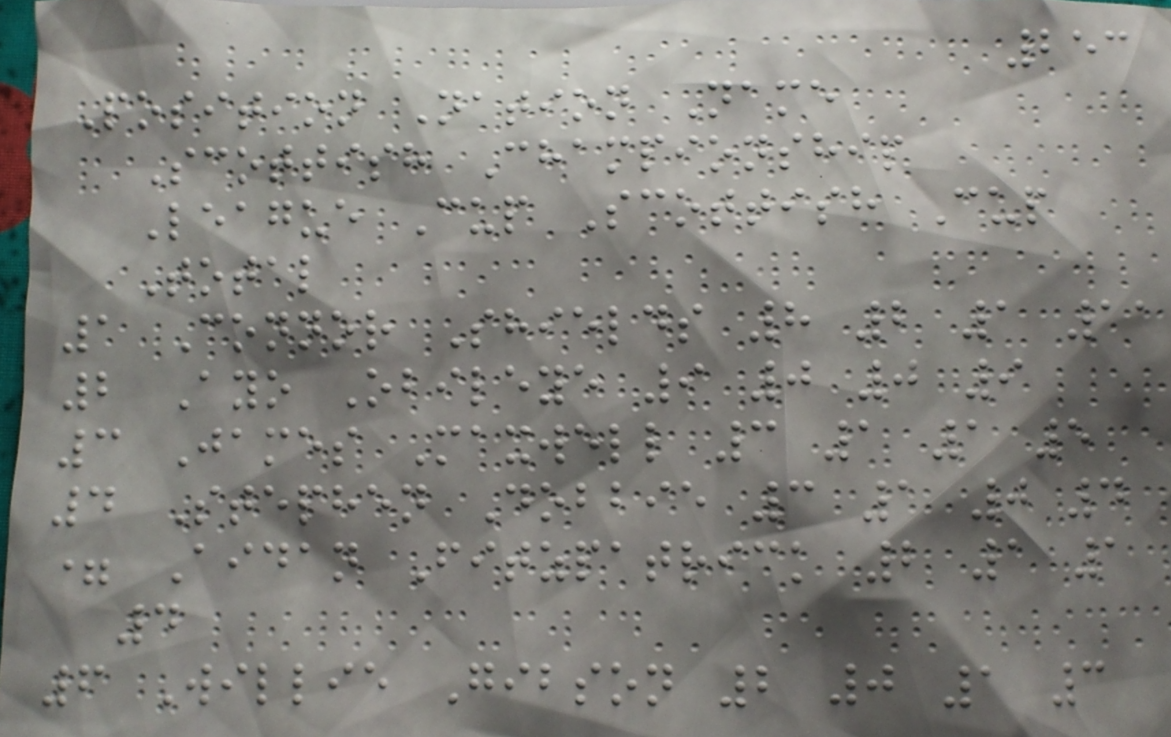253
Position Nation Name
Scottish Championship
League Cup Scottish Cup
Total
1 Connor Shields 8 2 1 11
2 Ayo Obileye 9 0 0 9
3 James Maxwell 3 1 1 5
4 Stephen Dobbie 3 1 0 4
= Aidan Fitzpatrick 2 1 1
4
6 Willie Gibson 2 0 1 3
